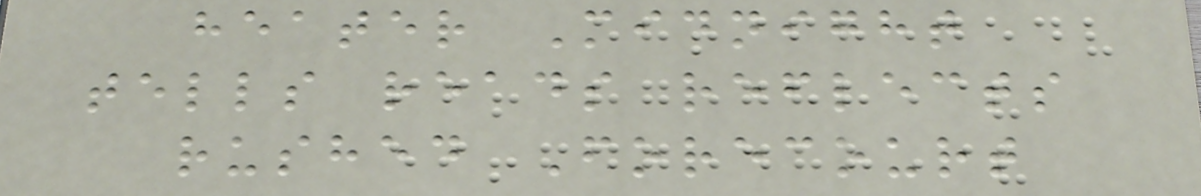heater Midnight
tells reads reflects
rushed Forecourt
